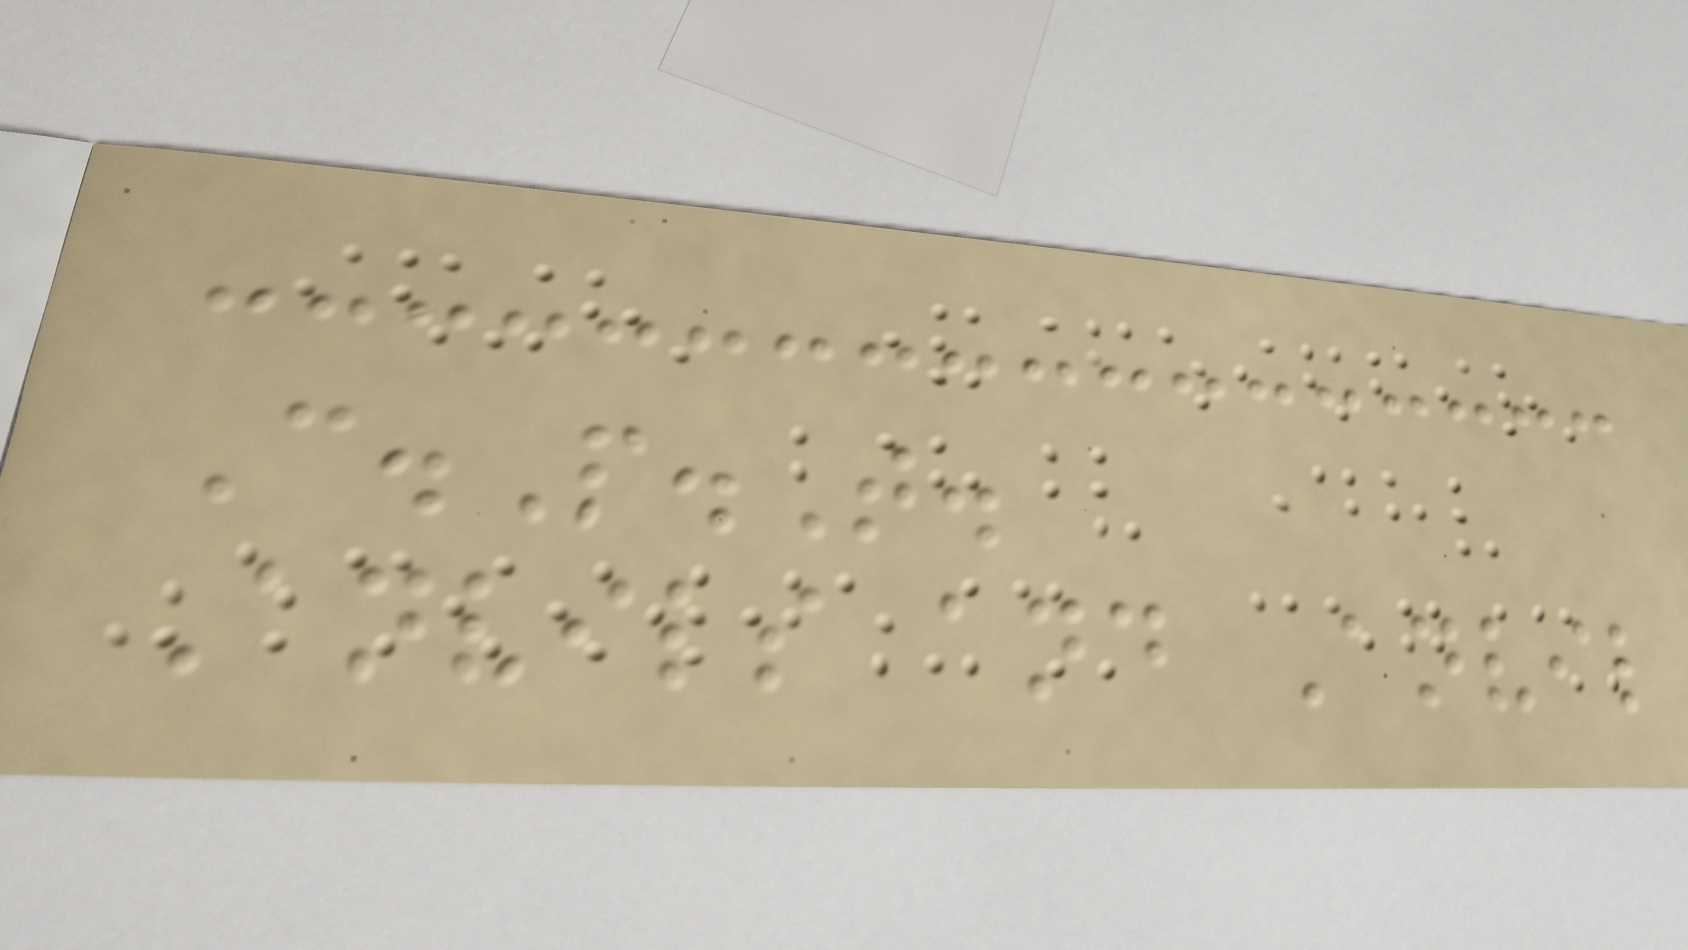C.P.T.
Anvils and Anvil
